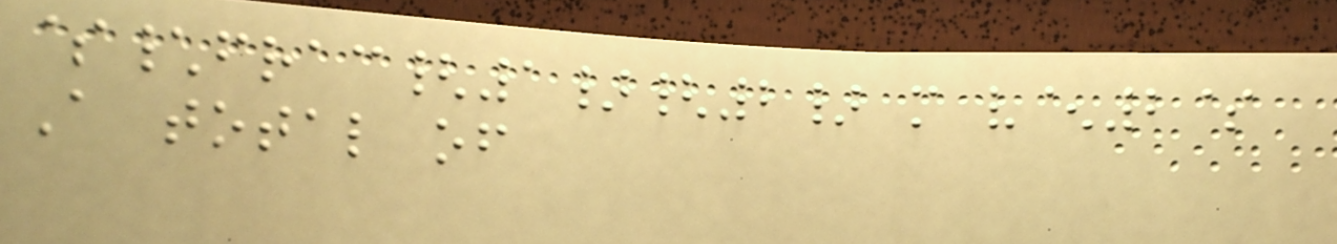$\frac{1}{2} m v^2$
A total of
